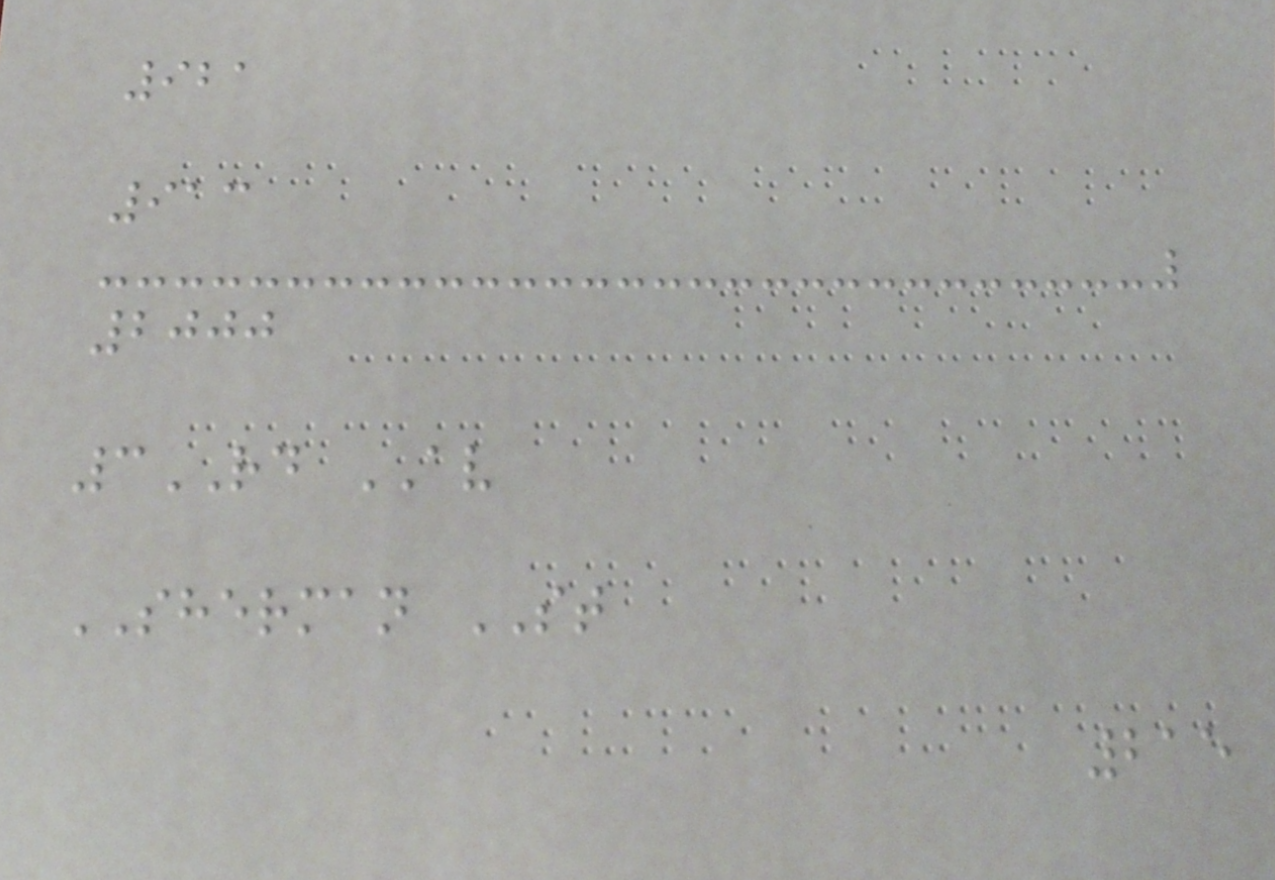921
913
2000
3RD AV
SHERMAN ST
215
